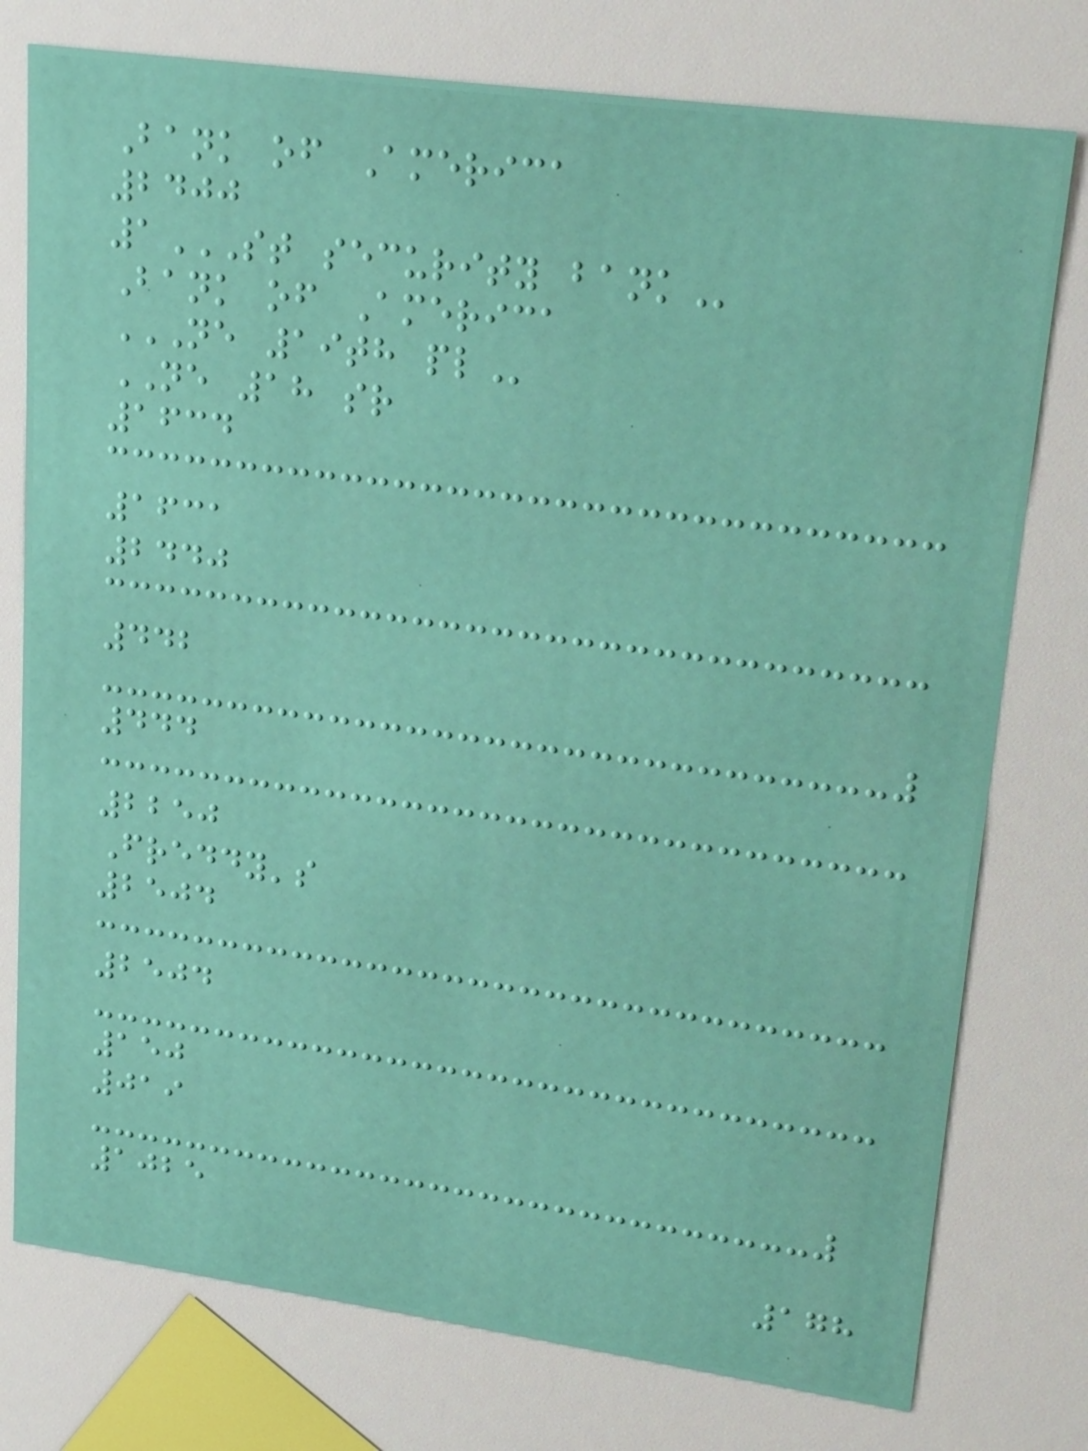Bank of America
2400
1ST SECURITY BANK
Bank of America
NE 19TH PL
NE 18 sr
1634
1631
2440
442
444
2250
Freddy's
2504
2504
150
019
1025
178
